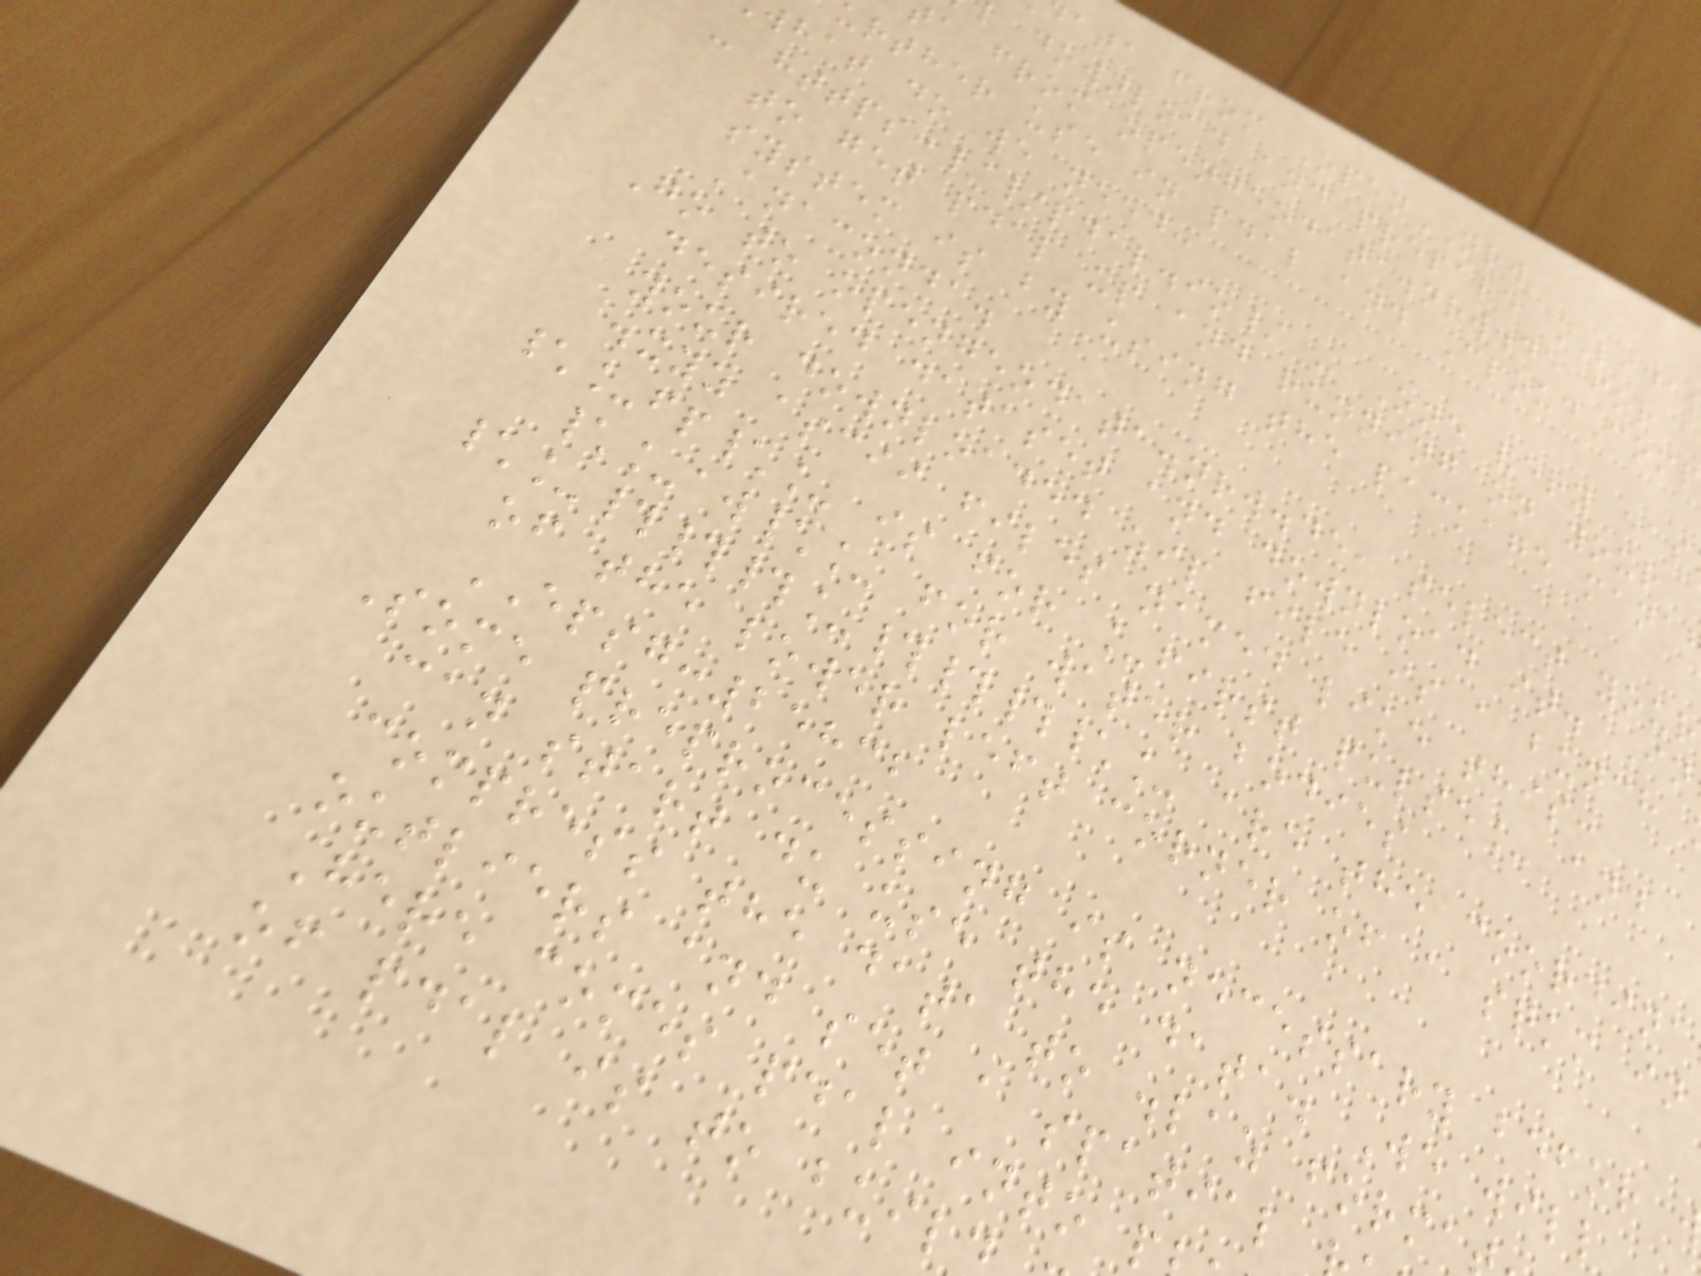ata from OpenNRW
download and prepare LIDA
ta from opengeodata.nrw.de for
urther use in pdal and CloudComp
what do we need:
- https://pdal.io/ - One very eas
to get pdal up and running on your
system is by using the package mana
Anaconda.
Go to opengeodata.nrw.de, select your
desired dataset and download it. In
your downloaded zip file is a bunch
.xyz ascii files named like this:
\_fp\_ is for _first pulse_ and
\_aw\_ for water bodies
\_###_###\_ are the coordina
of the lower left corner of a sqkm in
EPSG:25832
Some preprocessing is necessary befor
can start du use the data. We will
compress the data to .laz forma
outliers and set a spatial
Here comes pdal into p
of pdal is to buil
